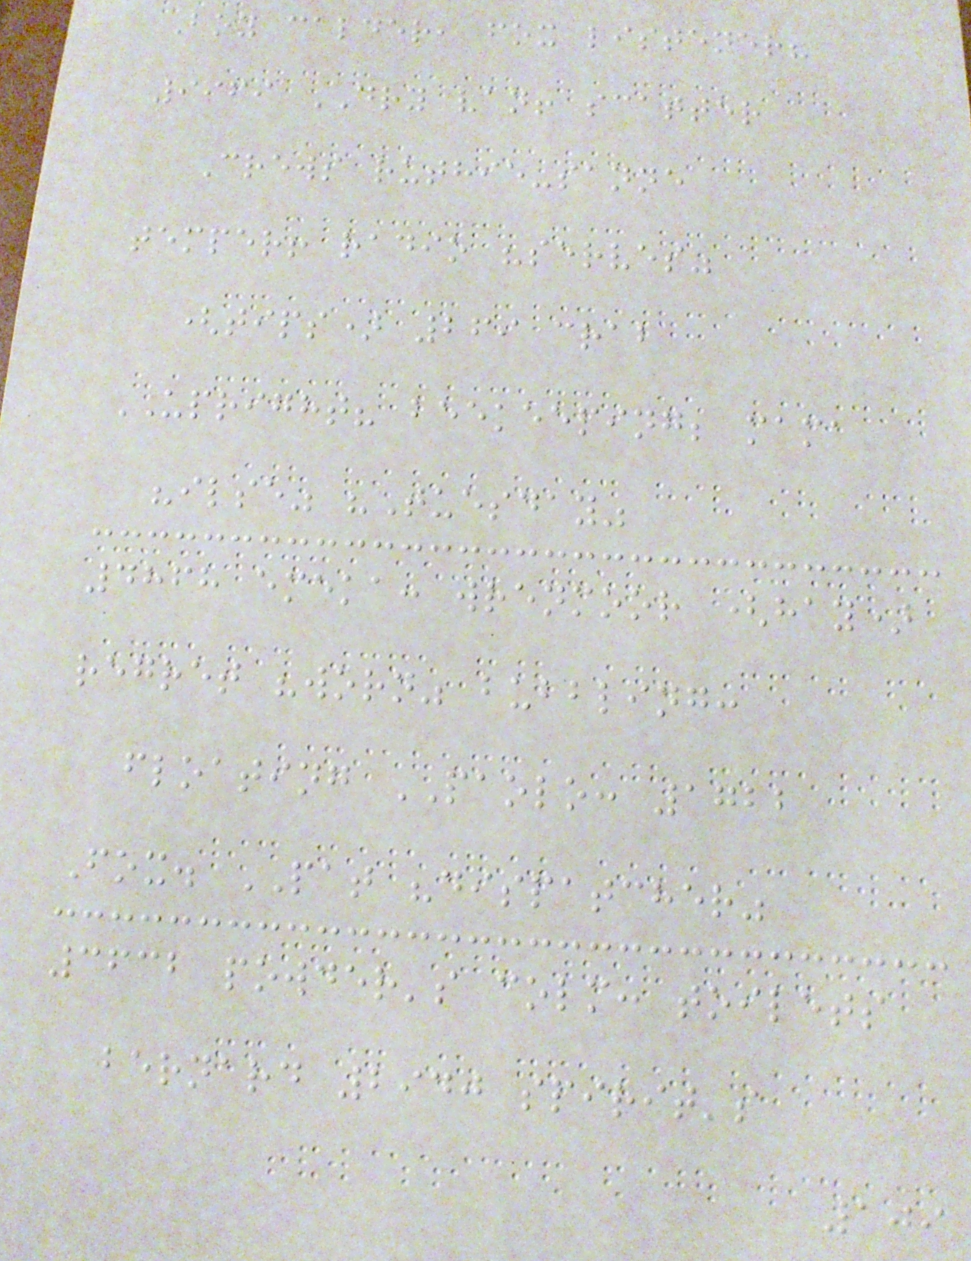Boy calder, fox listener?
9969 DRY van! scatter
Crews ruthie-sanne
temper! radio "serves"
(tips) 269 crab
UPRIGHT? beekeeping; mama
"ilse" "Tuesday"
4868 emeka: wrenmoor (hay)
regret "worn" bubbling:
floating PAOLO: 1722
Fox. PAT "dispatcher"
3632 powder's colm: toilets
bernard 2940 spirit's
109
